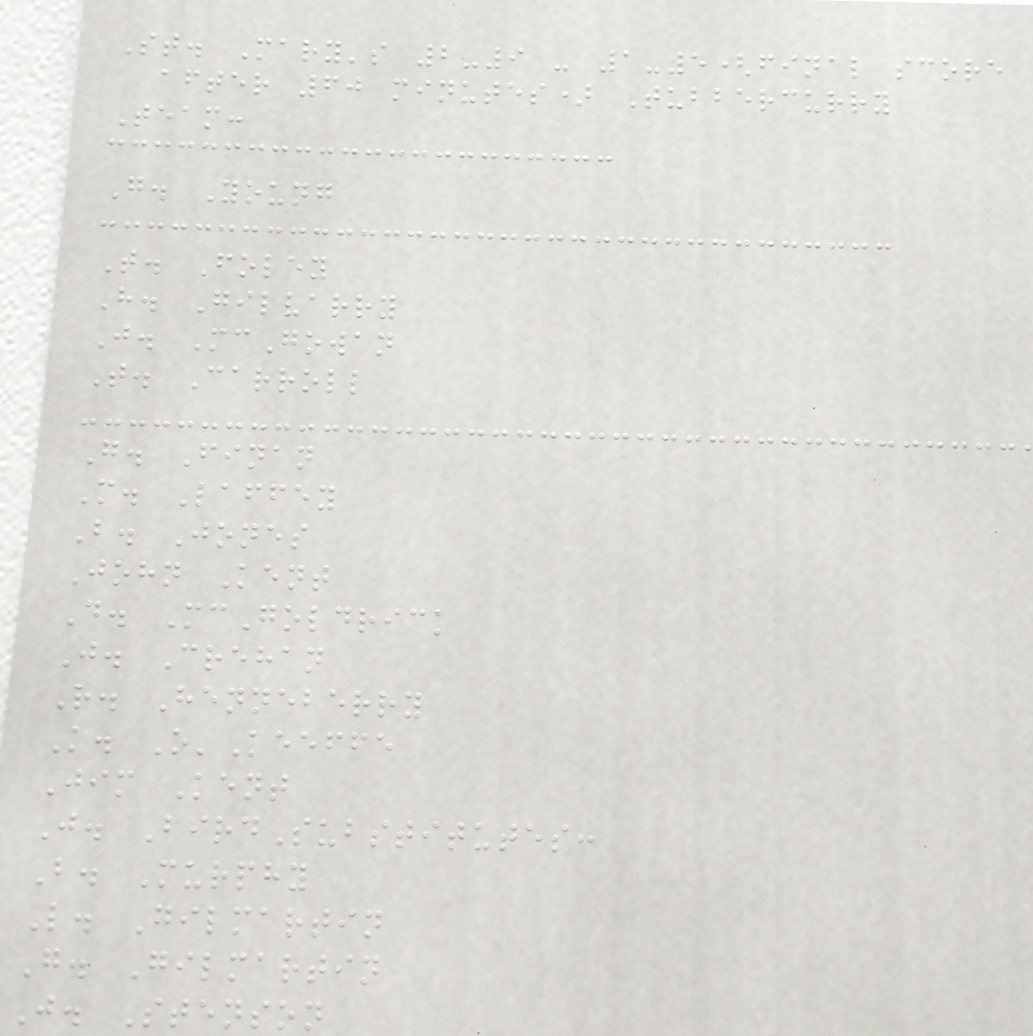St. Mary's 2-9 - 1-5(final score
after 60 minutes) Tubbercurry
Team:
G. Young
T. Foley
H. Gilvarry
J. McGowan
T. Carroll
G. Finan
M. Laffey
B. Jones
John Kent
D. McGoldrick
J. Crehan
R. Henneberry
K. O'Keeffe
Jim Kent
J. BirdSubstitutes:
B. Murphy
L. Gilmartin
G. Gilmartin
J. Stenson
